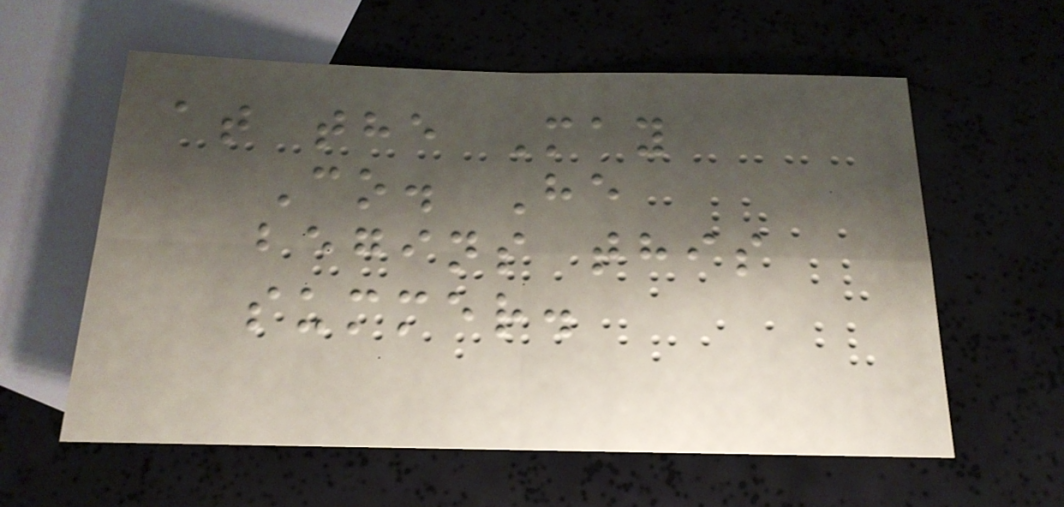at the May
Co. He
begins this
summer.
